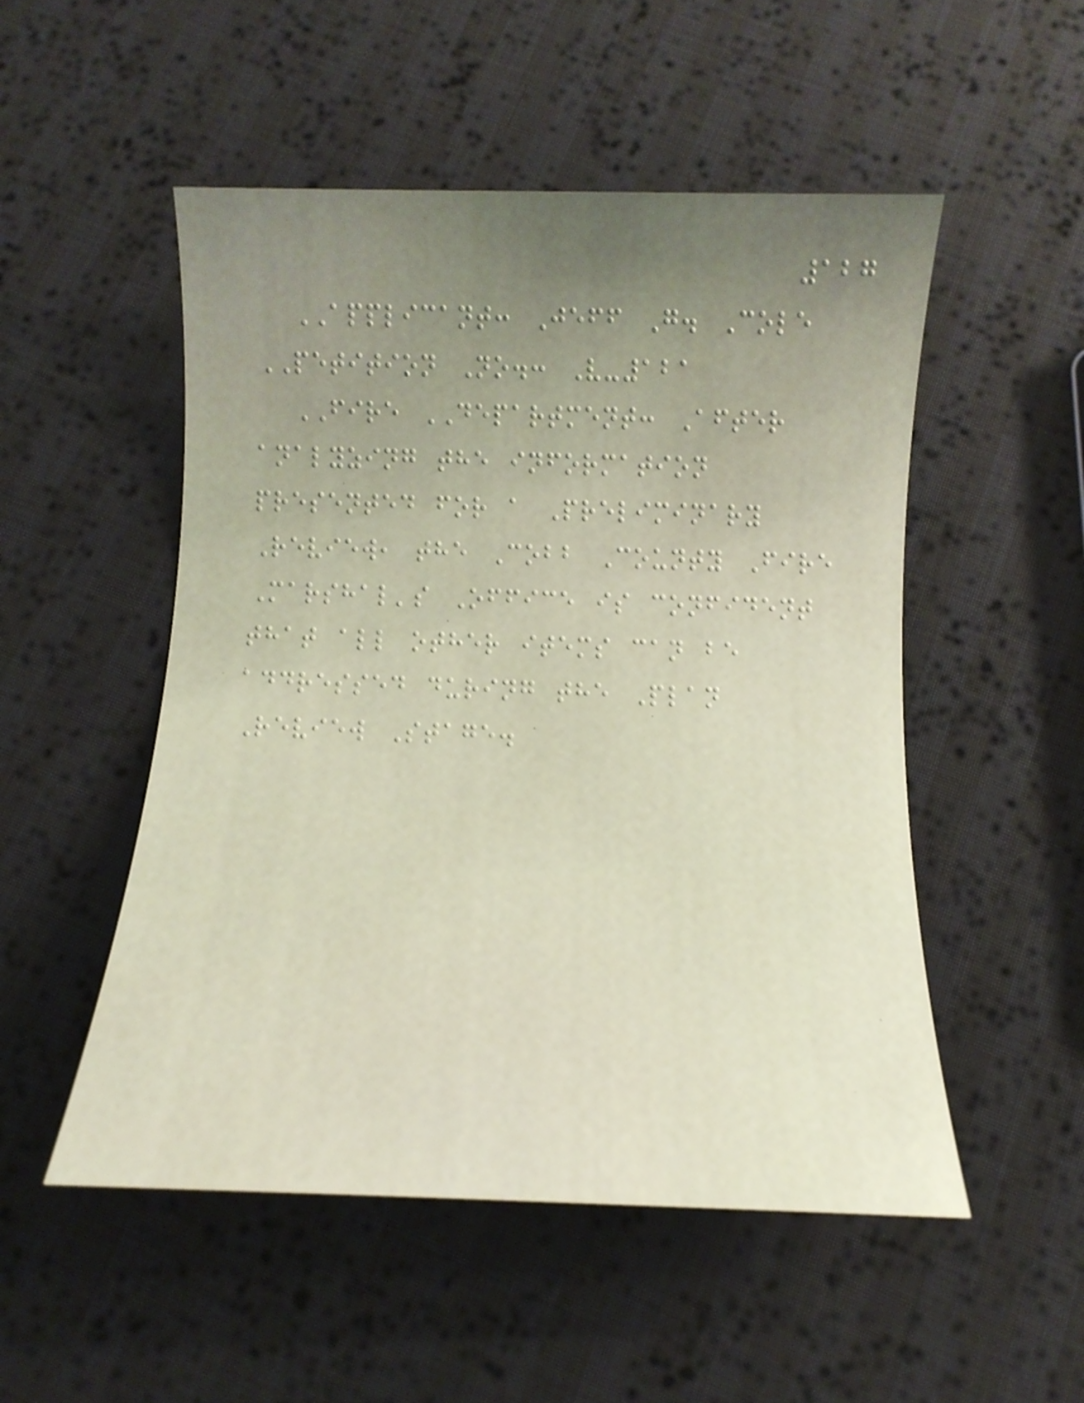127
APPLICANT: Jeff G. Cole
PETITION No.: V-121
FIRE DEPARTMENT: After
analyzing the information
presented for a Preliminary
Review, the Cobb County Fire
Marshal's Office is confident
that all other items can be
addressed during the Plan
Review Stage.
